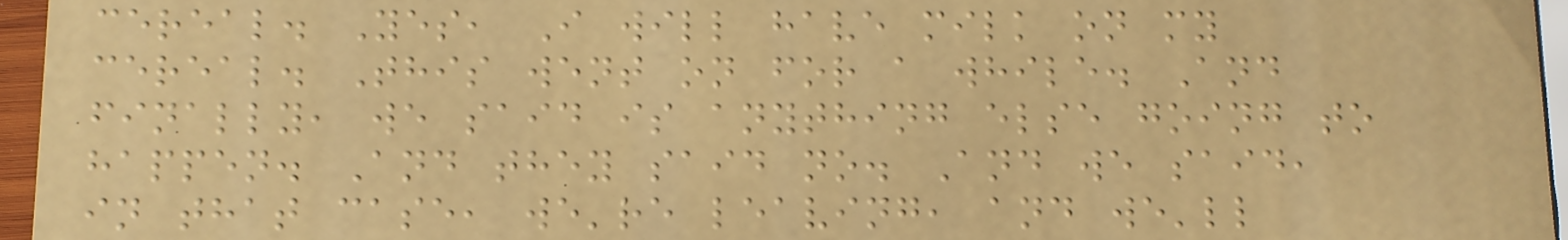cereal. Yes, I will have milk on my
cereal. This went on for a while. And
finally, we said is anything else going to
happen. And they said no. And we said,
in that case, we're leaving, and we'll
